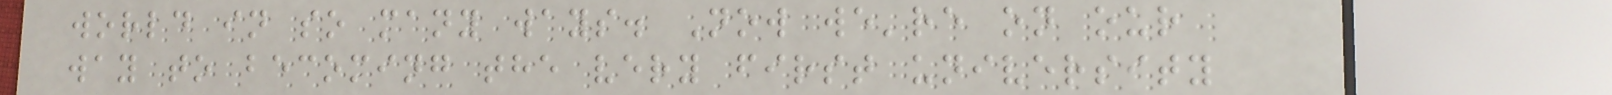world in so many ways. Now we're on our
way to becoming the very first university
